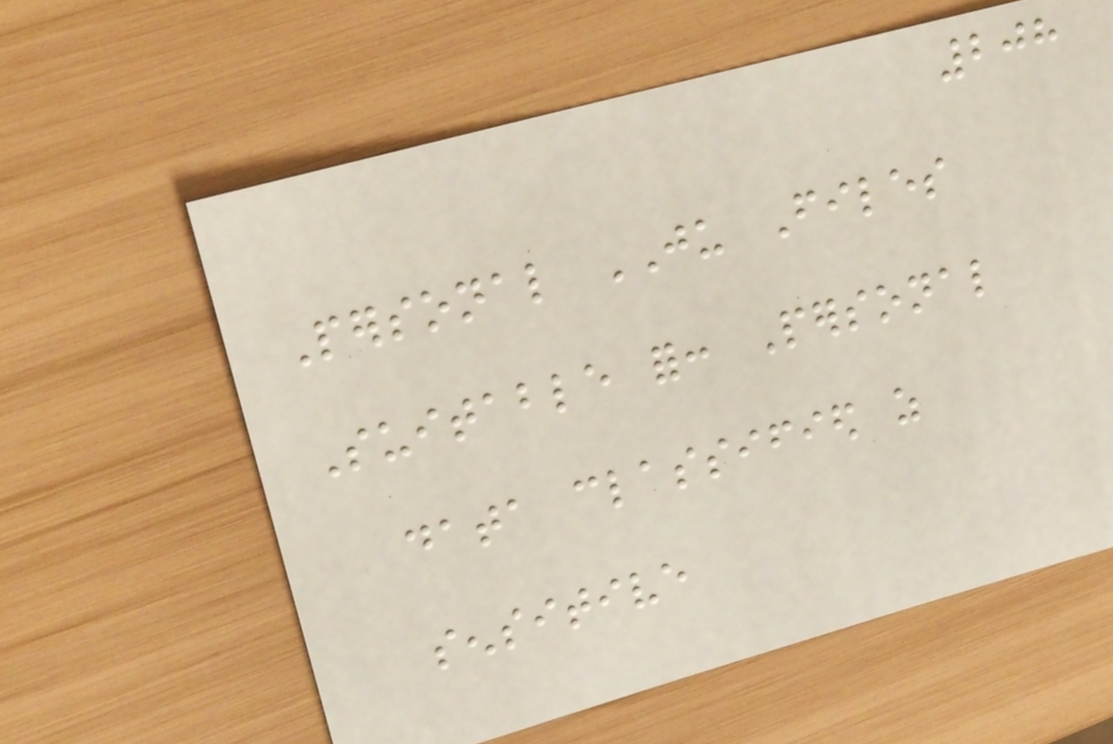208
Personal JU Files
Suitable for: Personal
data classified as
sensitive
